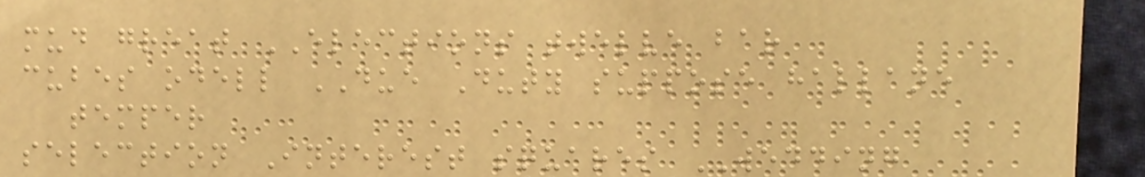mud great ELECTIONS twelve bar
cubes odell DUE Duty suppose hallane
temper
selection Interest squares WEDDING
